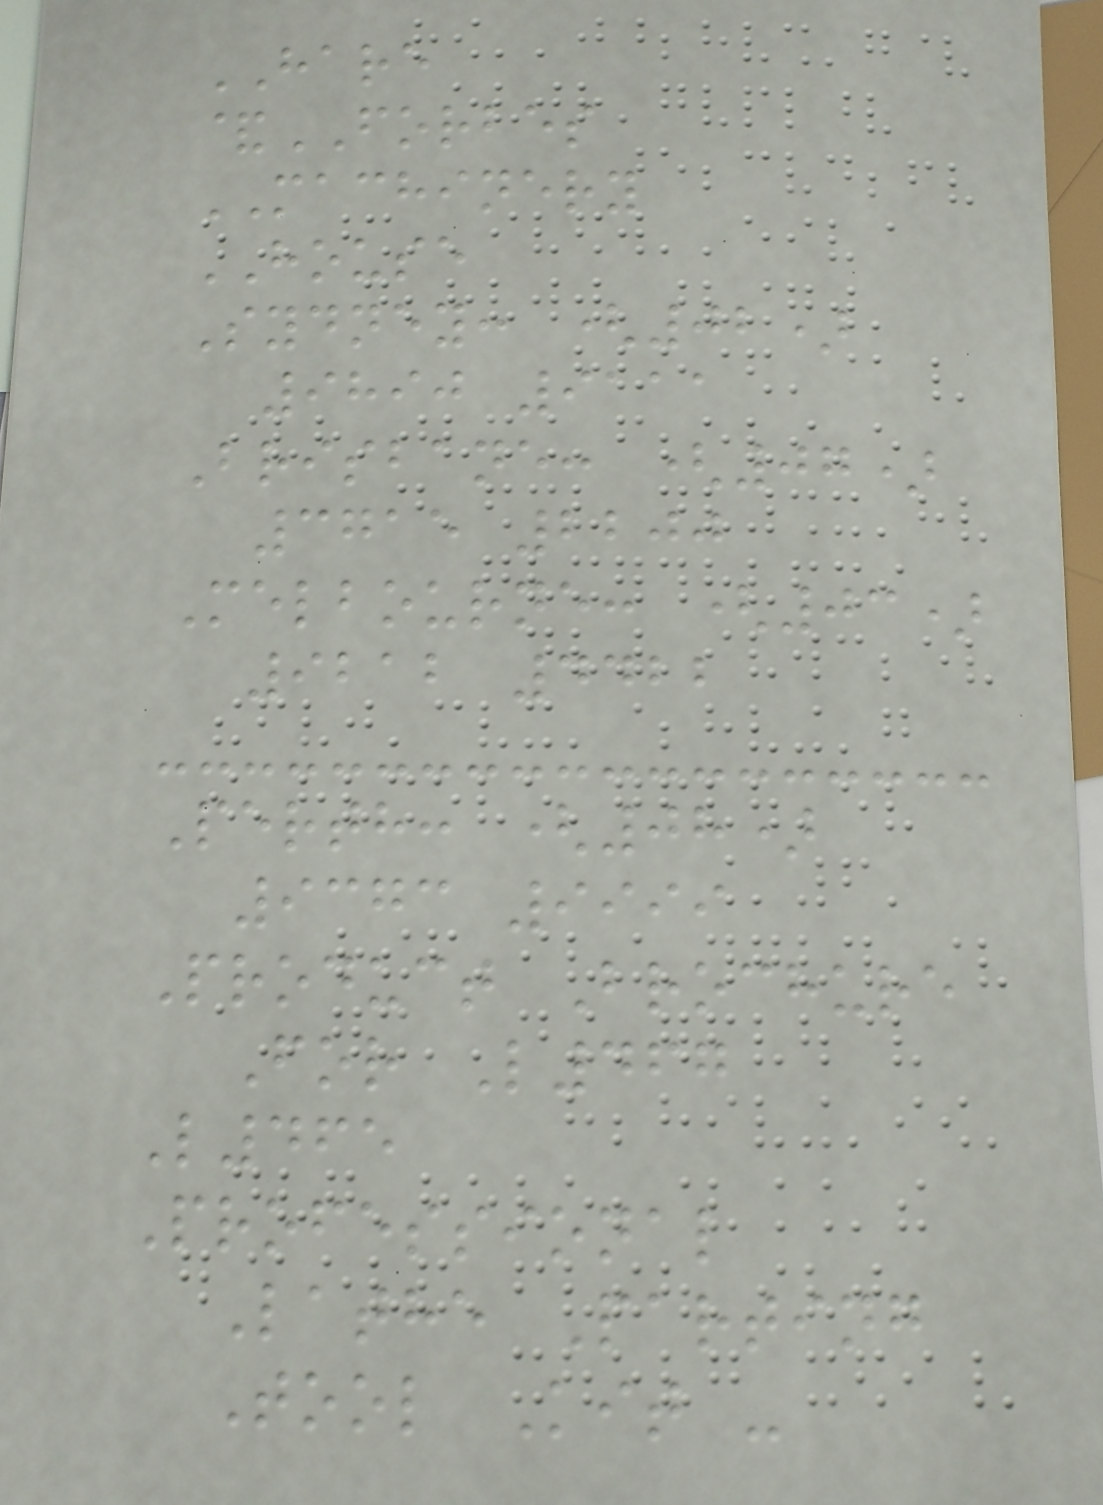HARE
&FORBES
MACHINERY
HOUSE
Sydney: (02)
9890 9111
Brisbane: (07)
3715 2200
Melbourne: (03)
9212 4422
Perth: (08)
9373 9999
Product Brochure
For L467
L465
Professional
Lathe Parting
Tool Kit -
